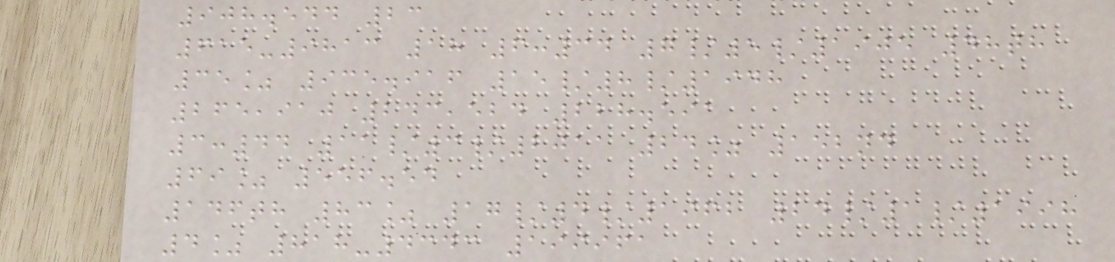908.544 23
615-9813 18 6:34 7/5/1905 48th
35% 935.916 15/8/1948
265,910 243,524 228.591
3:44 11/3/2011 24% 152nd
69% 556.54
146th 83% 17/4/1962 24/1/1998
4% 818-4343 199961
